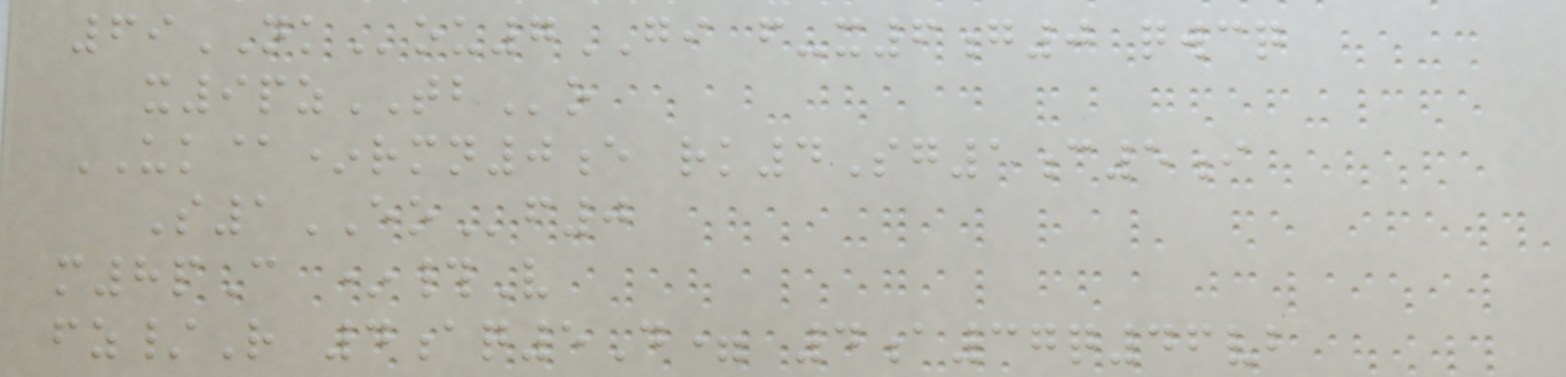69NKou7GI f-x6g0 qwcq
x9pzTBo
UK@*rmn0e rk4Sg1c5i
S1EOf0
m8pC *#V
fz/R 4aq5D= 4a37q46vb
